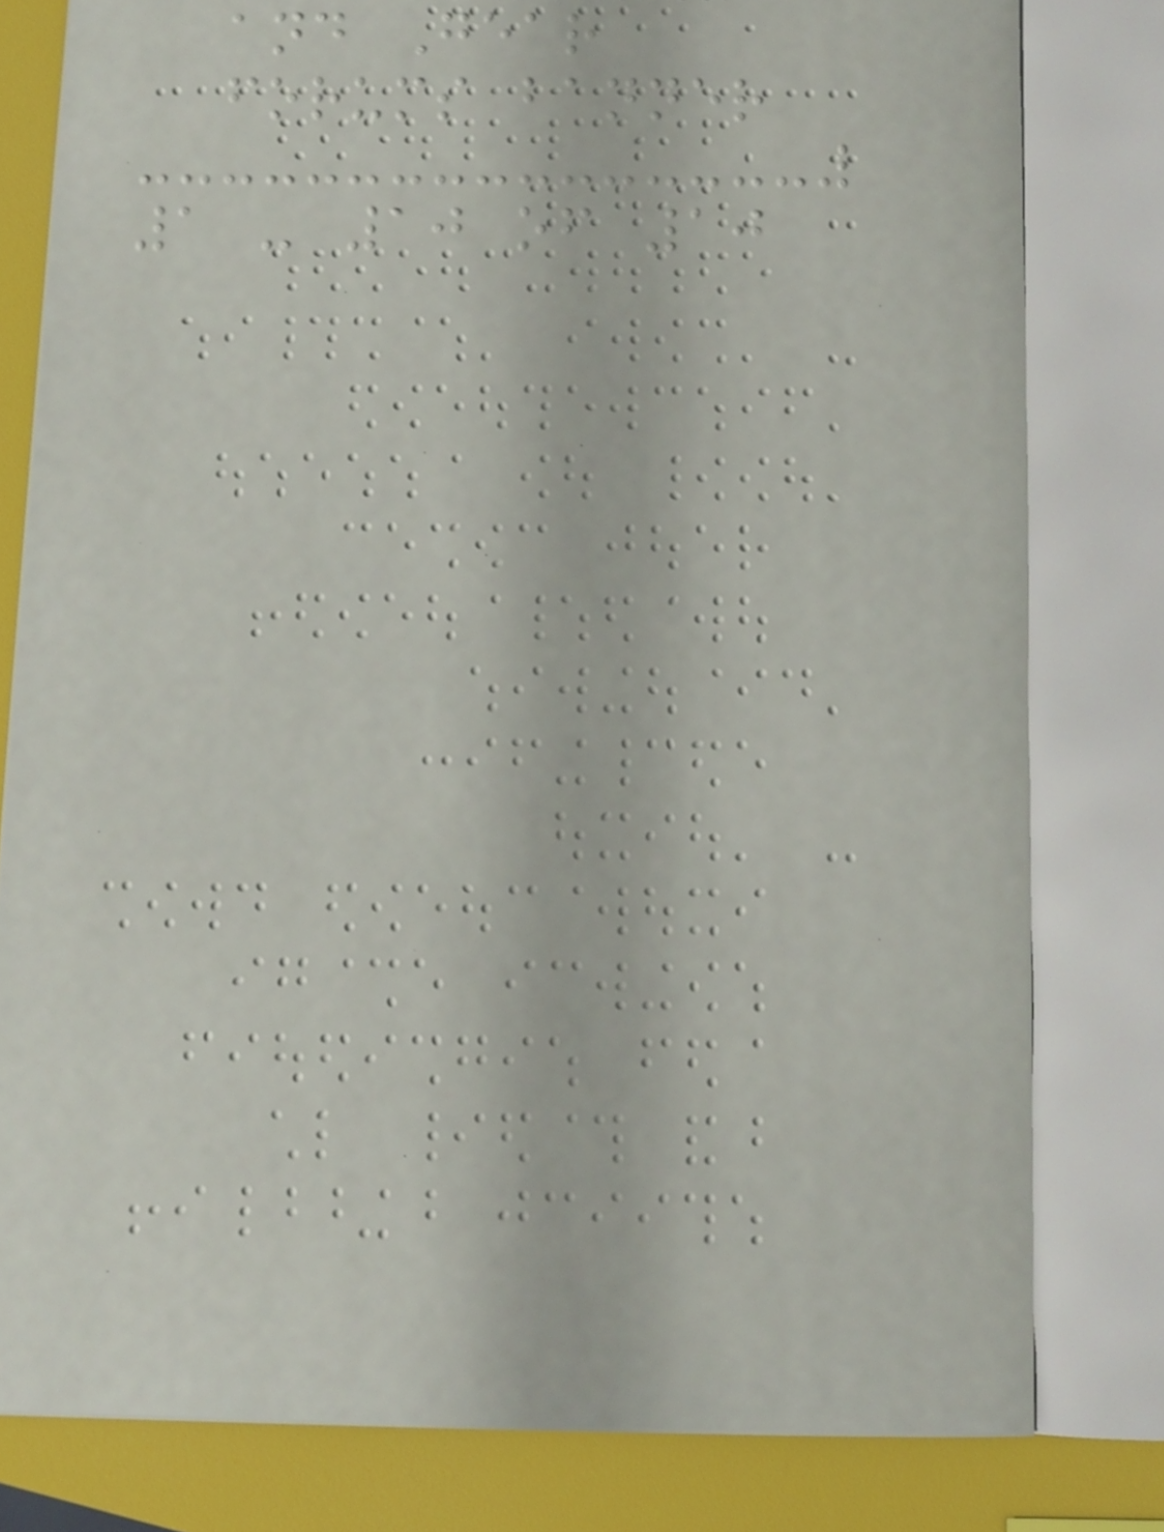and Gear
forums banner
1 - 10 of 10
